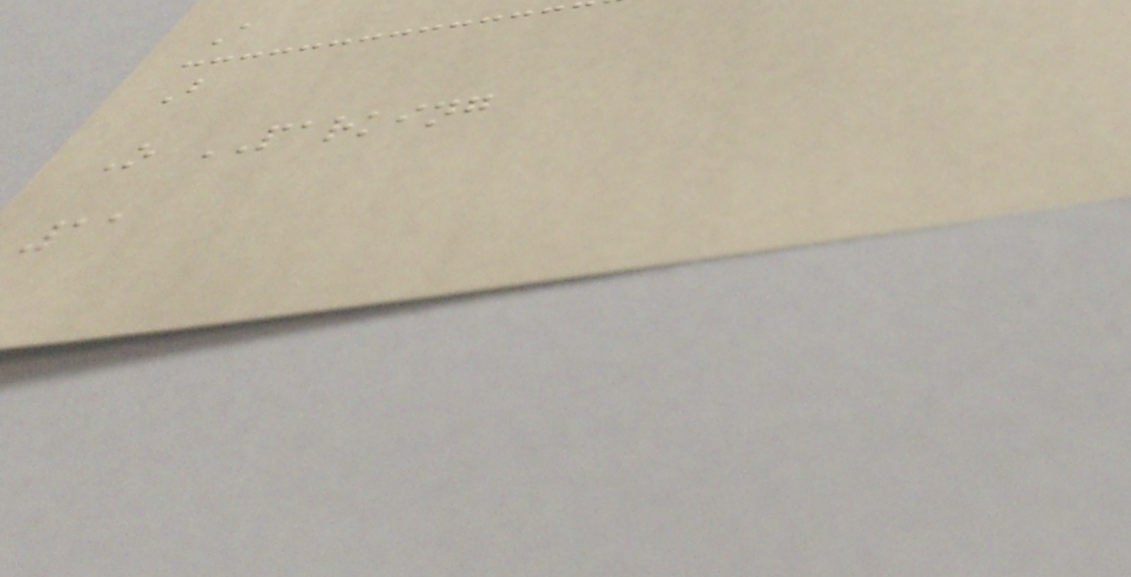A
B
O PARKING
11
